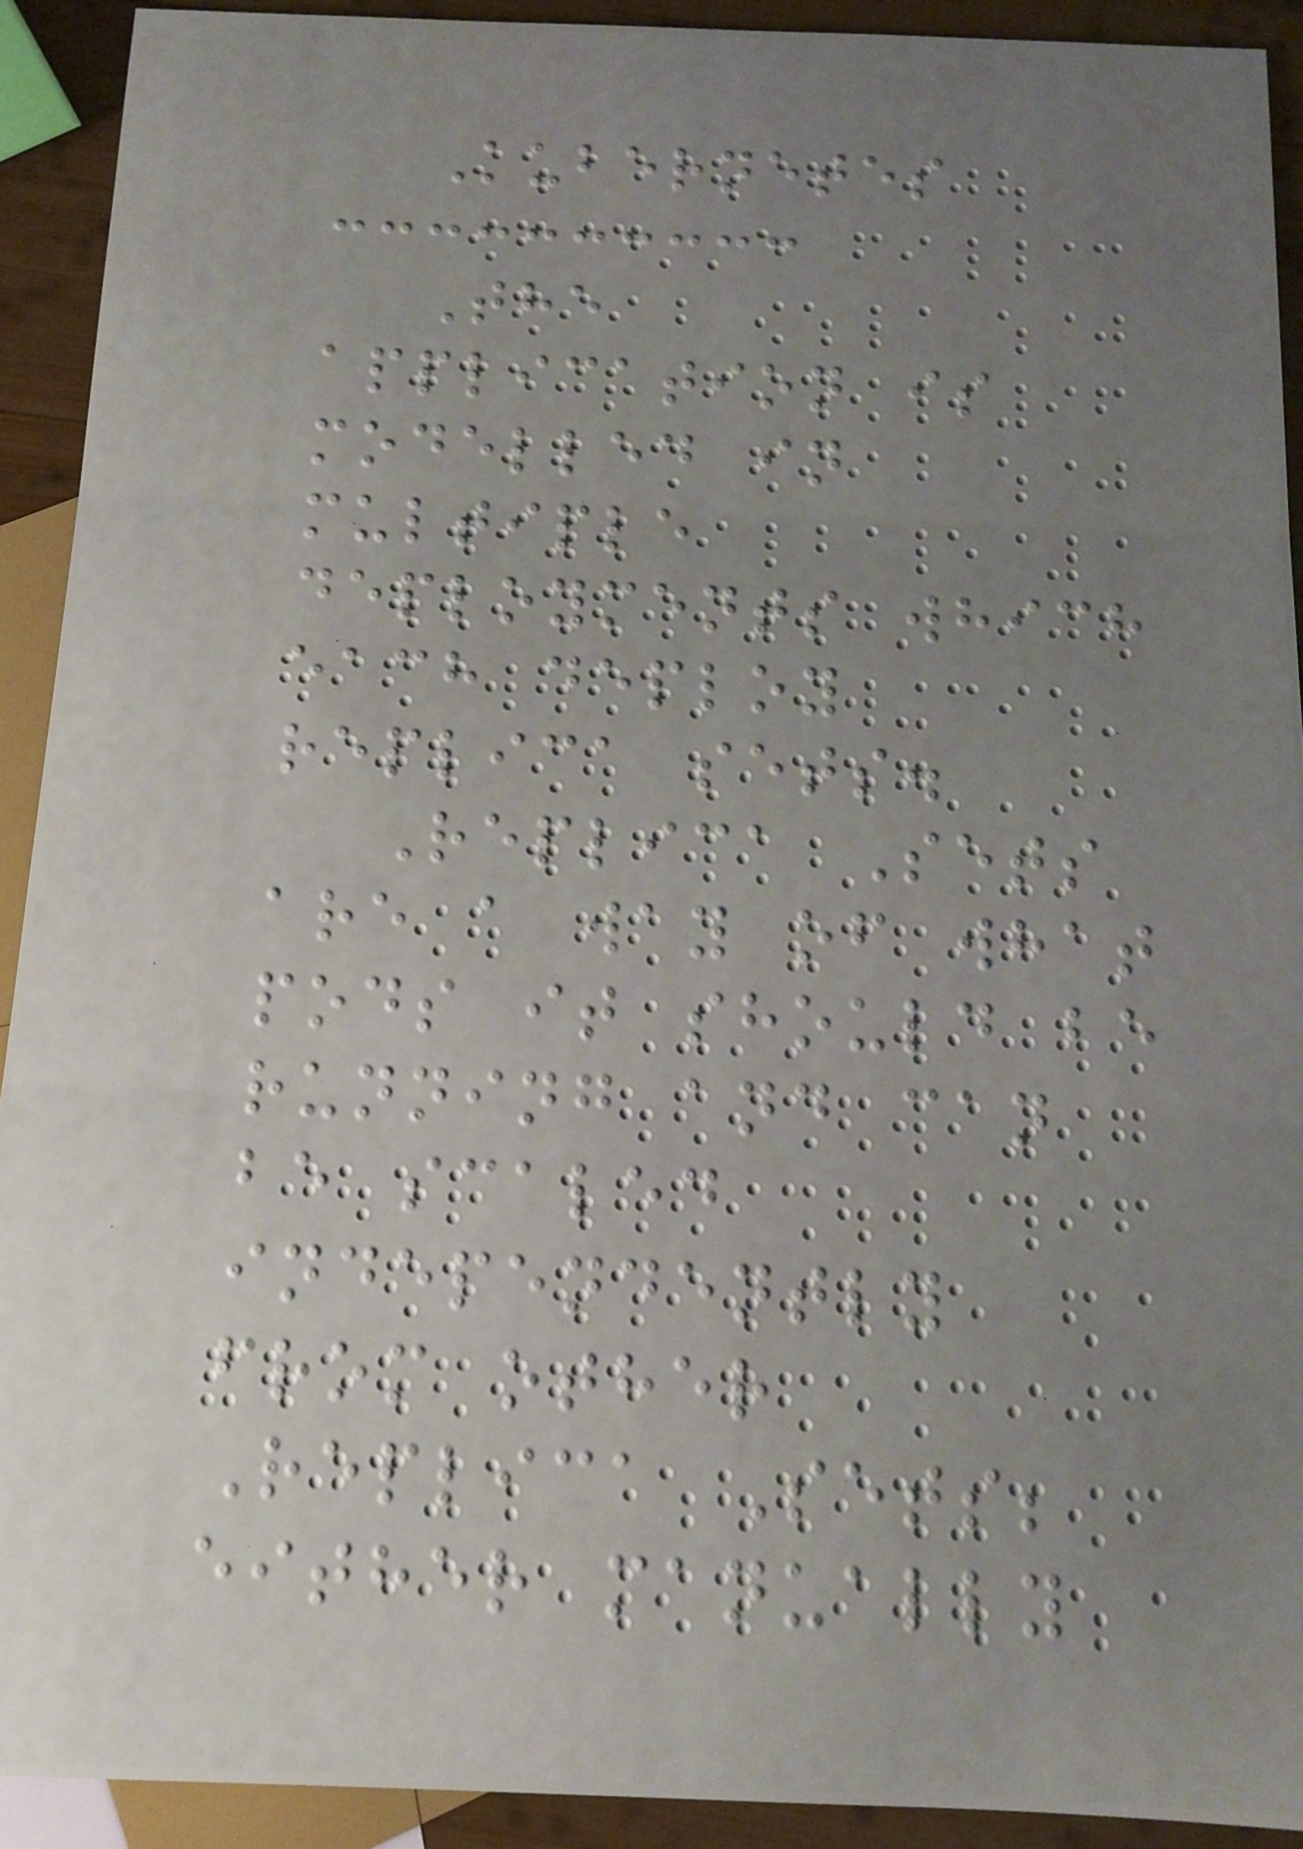Kubernetes
The
application is
modelled in
multiple
deployments which
each deploy
replica sets.
Replica Sets
are a way of what
pods it should be
running and can
be scaled
independently
from other
Replica Sets;
either manually
